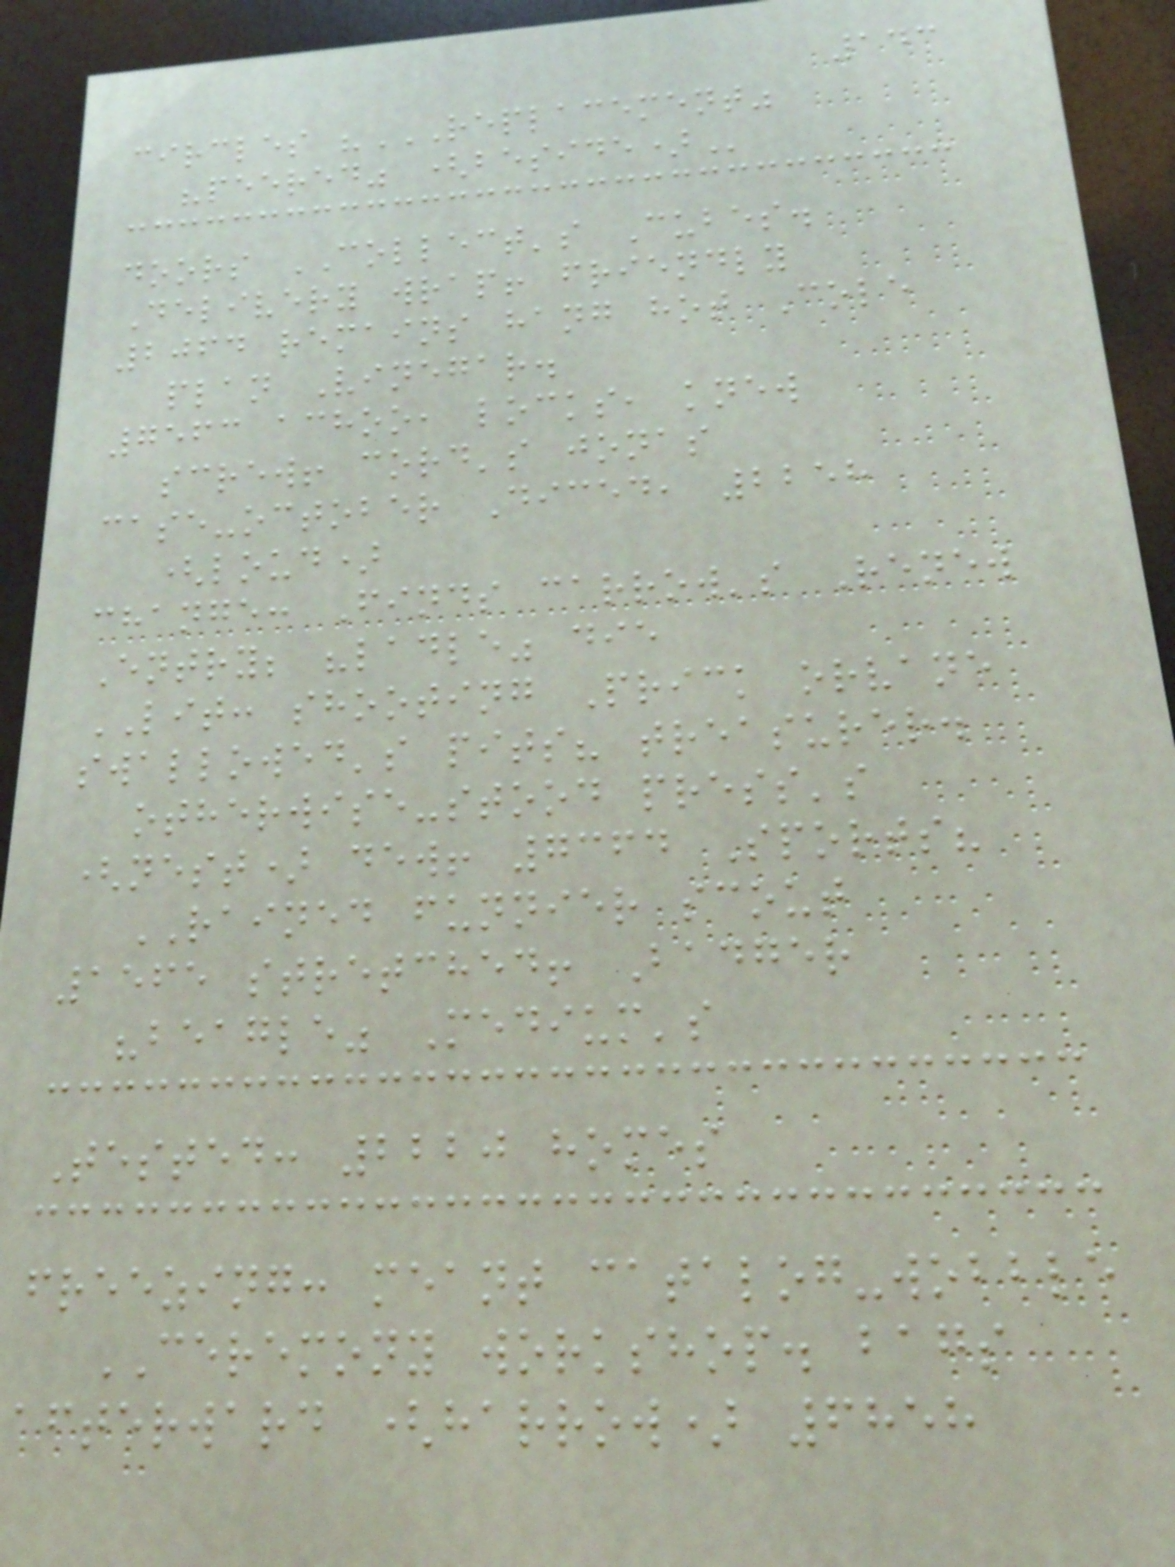143
circles "REPLACEMENT"
"peered"
doors COLLECT's Cubes.
Delivery wrap! friendly
2064 remains hang hot Cole
plan Vinegar.
7563 achoo, locks, knew
screw! cord's jonas
case-october Diced, 2258
(loud)
change: Finds carrow's Renew
Entry; "ladle" die
LIT: shooting Prick orvane
swallowed's pits? treasurer.
otherwise-stood press's
(nest) dew! 7364 Sports?
RAINED funnier scout
1565 stretched! Badger
"beagle" Medium's
Tested: 2220 homes
freezing: meant catalog-wobble
CEREMONY workshop. bags
afterward (harrow) 6858
